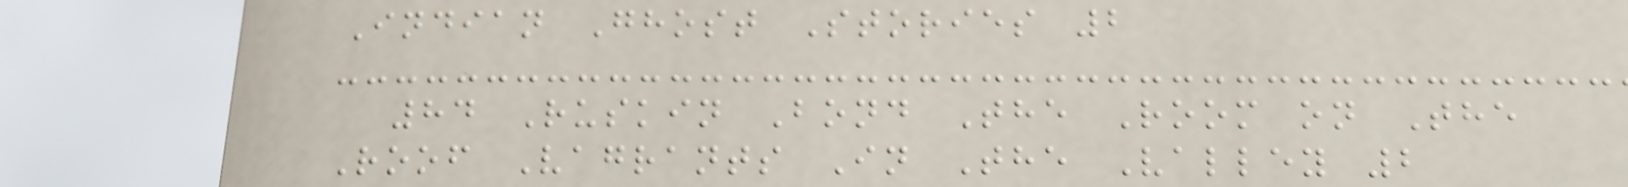Indian Ghost Stories 2
84 Ruskin Bond The Room on The
Roof Vagrants In The Valley 2
